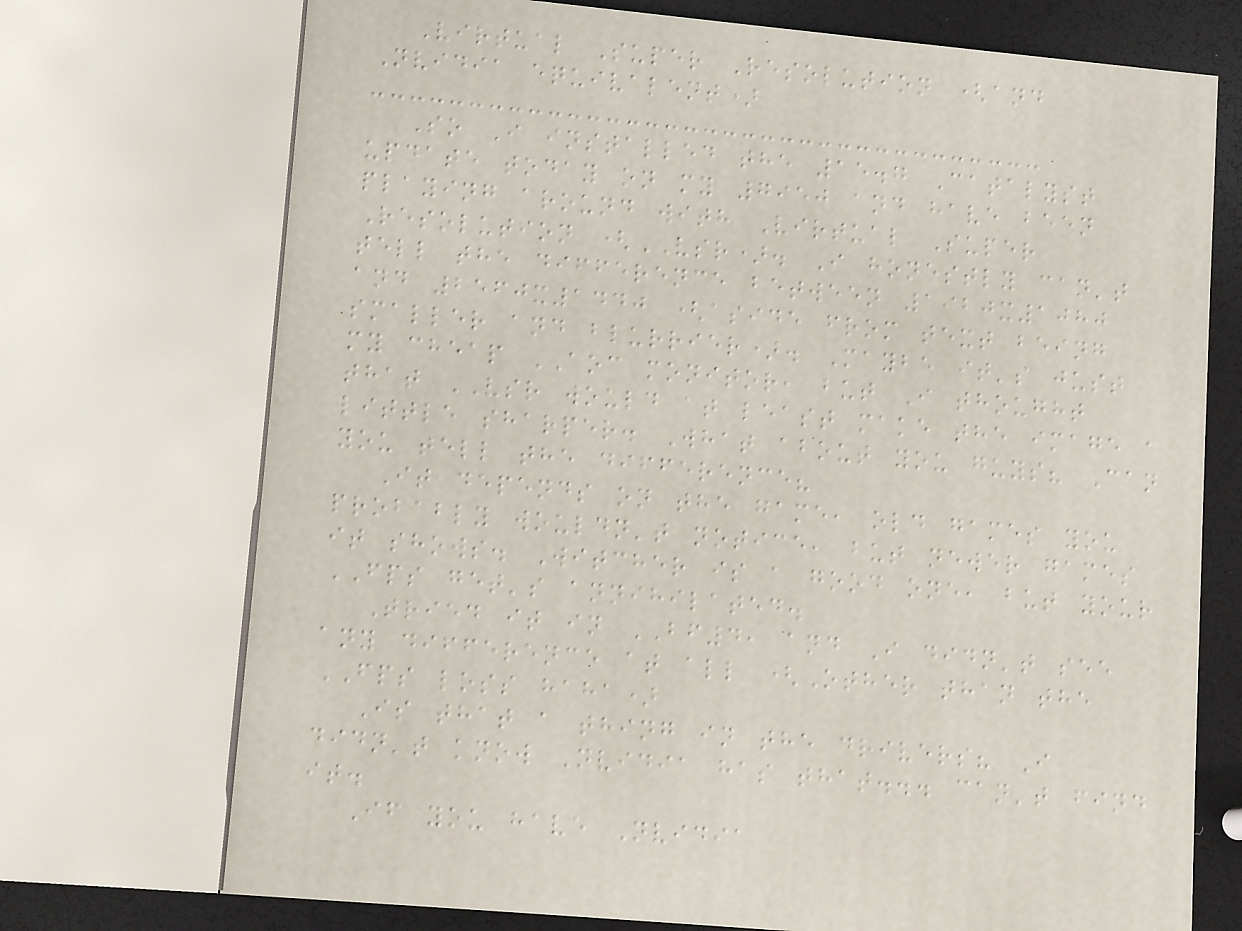Virtual Super Resolution (and
Nvidia equivalent)
So I installed the 15.7 Catalyst
update today on my 7950 and have been
playing around with Virtual Super
Resolution (VSR). I honestly can't
tell the difference between 1920x1080
and 2560x1440 (aside from text being
smaller and blurrier). Maybe it's just
my cheap AOC monitor, but I thought
that VSR would at least make the image a
little sharper. What about you guys? Can
you tell the difference?
It depends on the game, old games you
probably wouldn't notice, but newer games
it shows. Witcher is a good one, but your
FPS get's annihilated.
Tried it in BF4, and I didn't see
any difference at all (Other than the
FPS loss haha)
Is that a thing in the drivers? I
didn't know Nvidia has that... can't find
it.
If you have Nvidia
